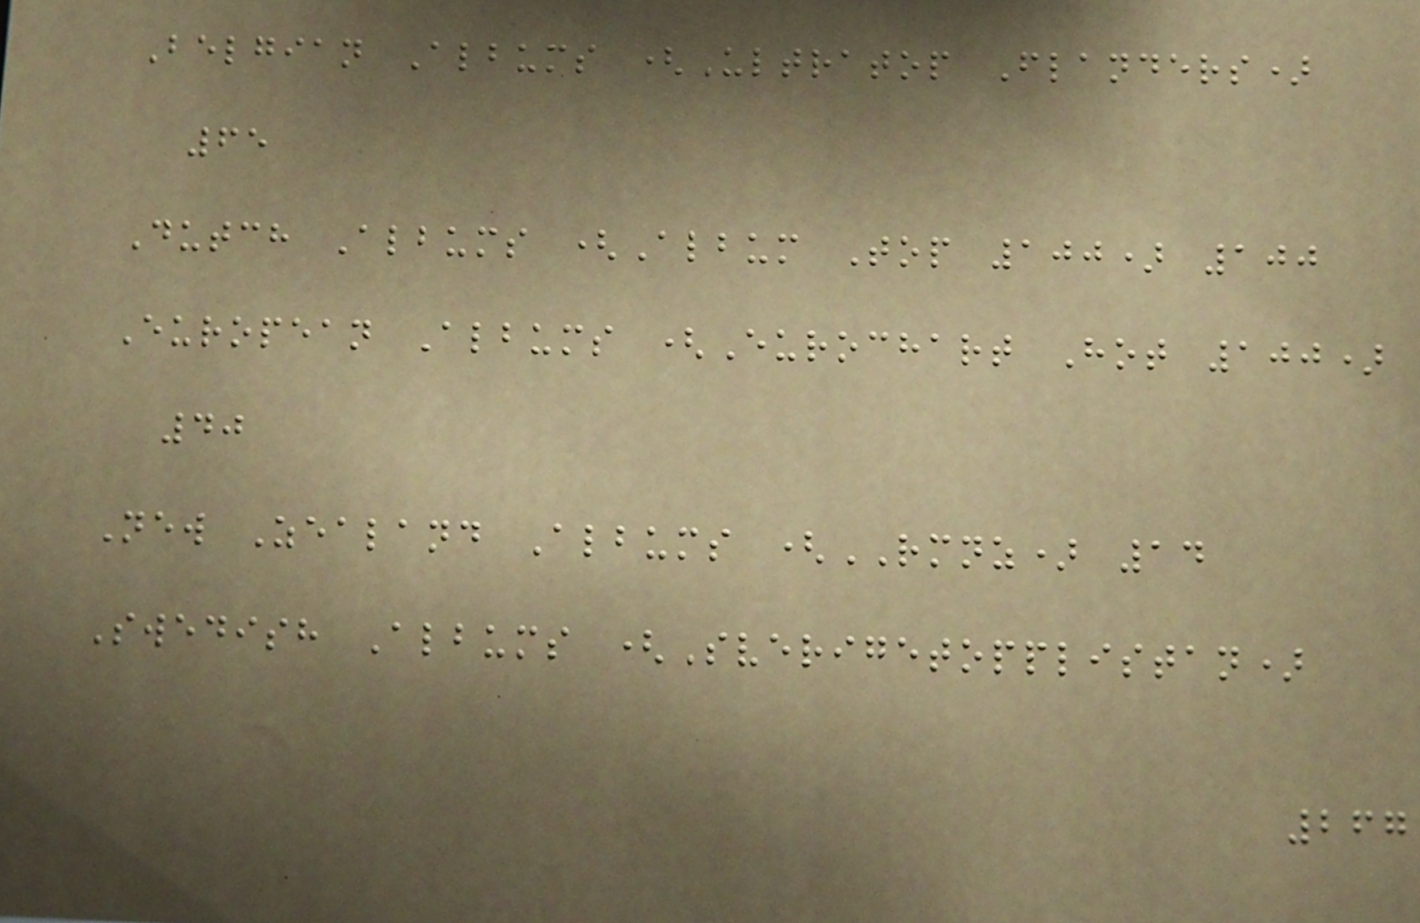Belgian Albums (Ultratop Flanders)
65
Dutch Albums (Album Top 100) 100
European Albums (Eurochart Hot 100)
40
New Zealand Albums (RMNZ) 14
Swedish Albums (Sverigetopplistan)
267
